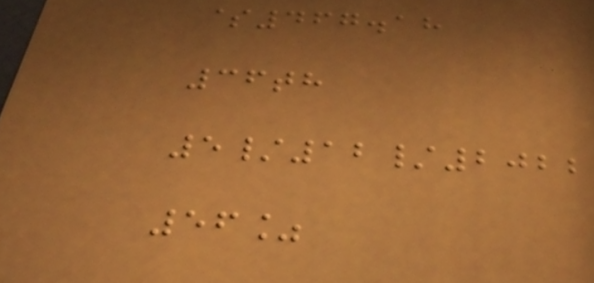$467.18
36th
5/12/2022
56%
